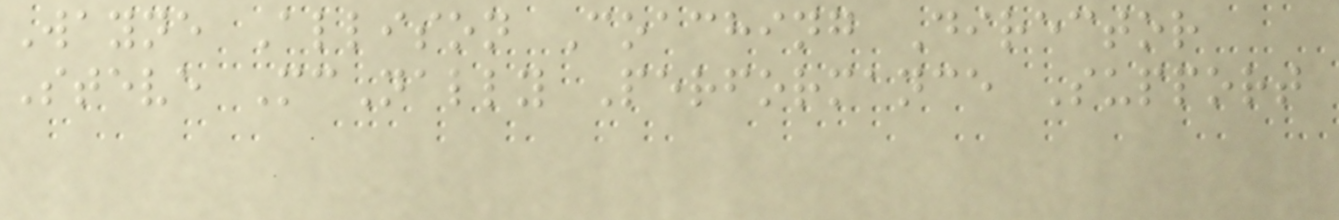Wayne Allison Coaching Director
Steve McNally Performance Support
